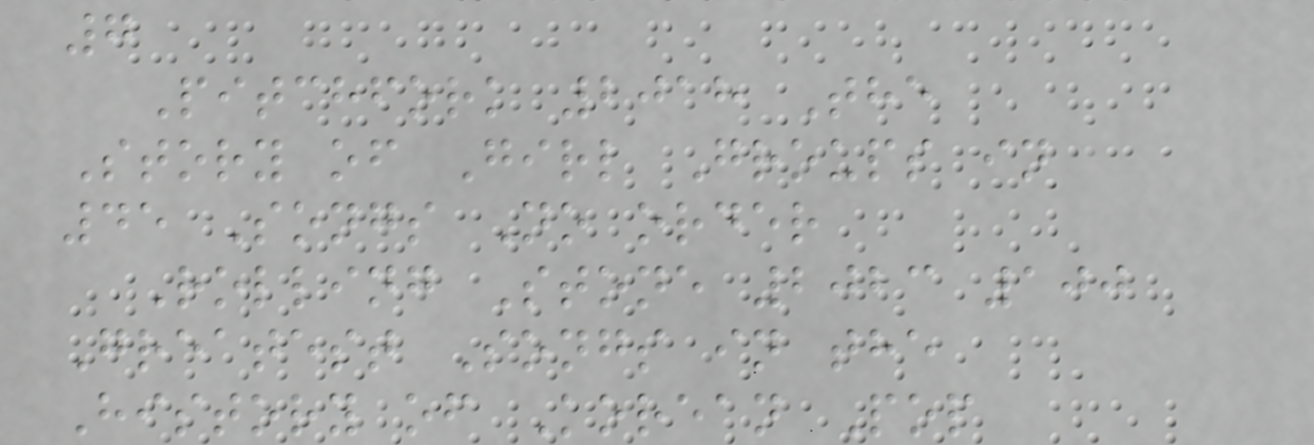7
Pitchfork 2018 The
Story of Girl Groups in
45 Songs No order
Rolling Stone 2023 100
Greatest Songs in the
History of Korean Pop
